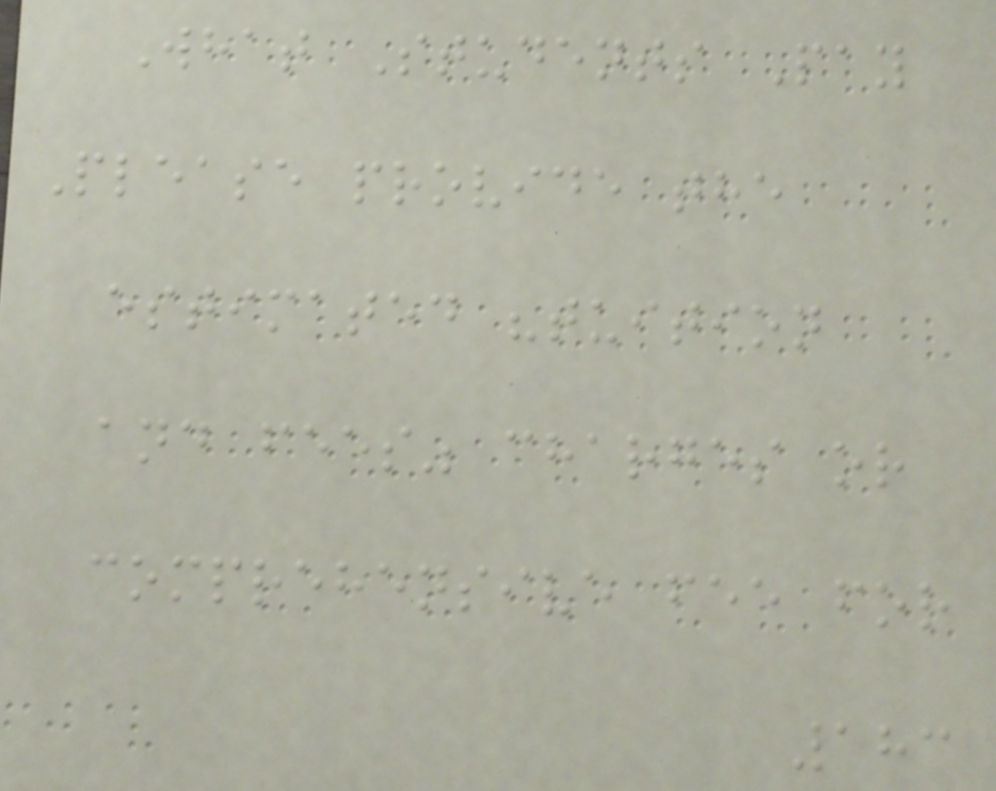What Students Pay
Please provide the
estimated "tuition
and fees" charges or
comprehensive fee for
183
